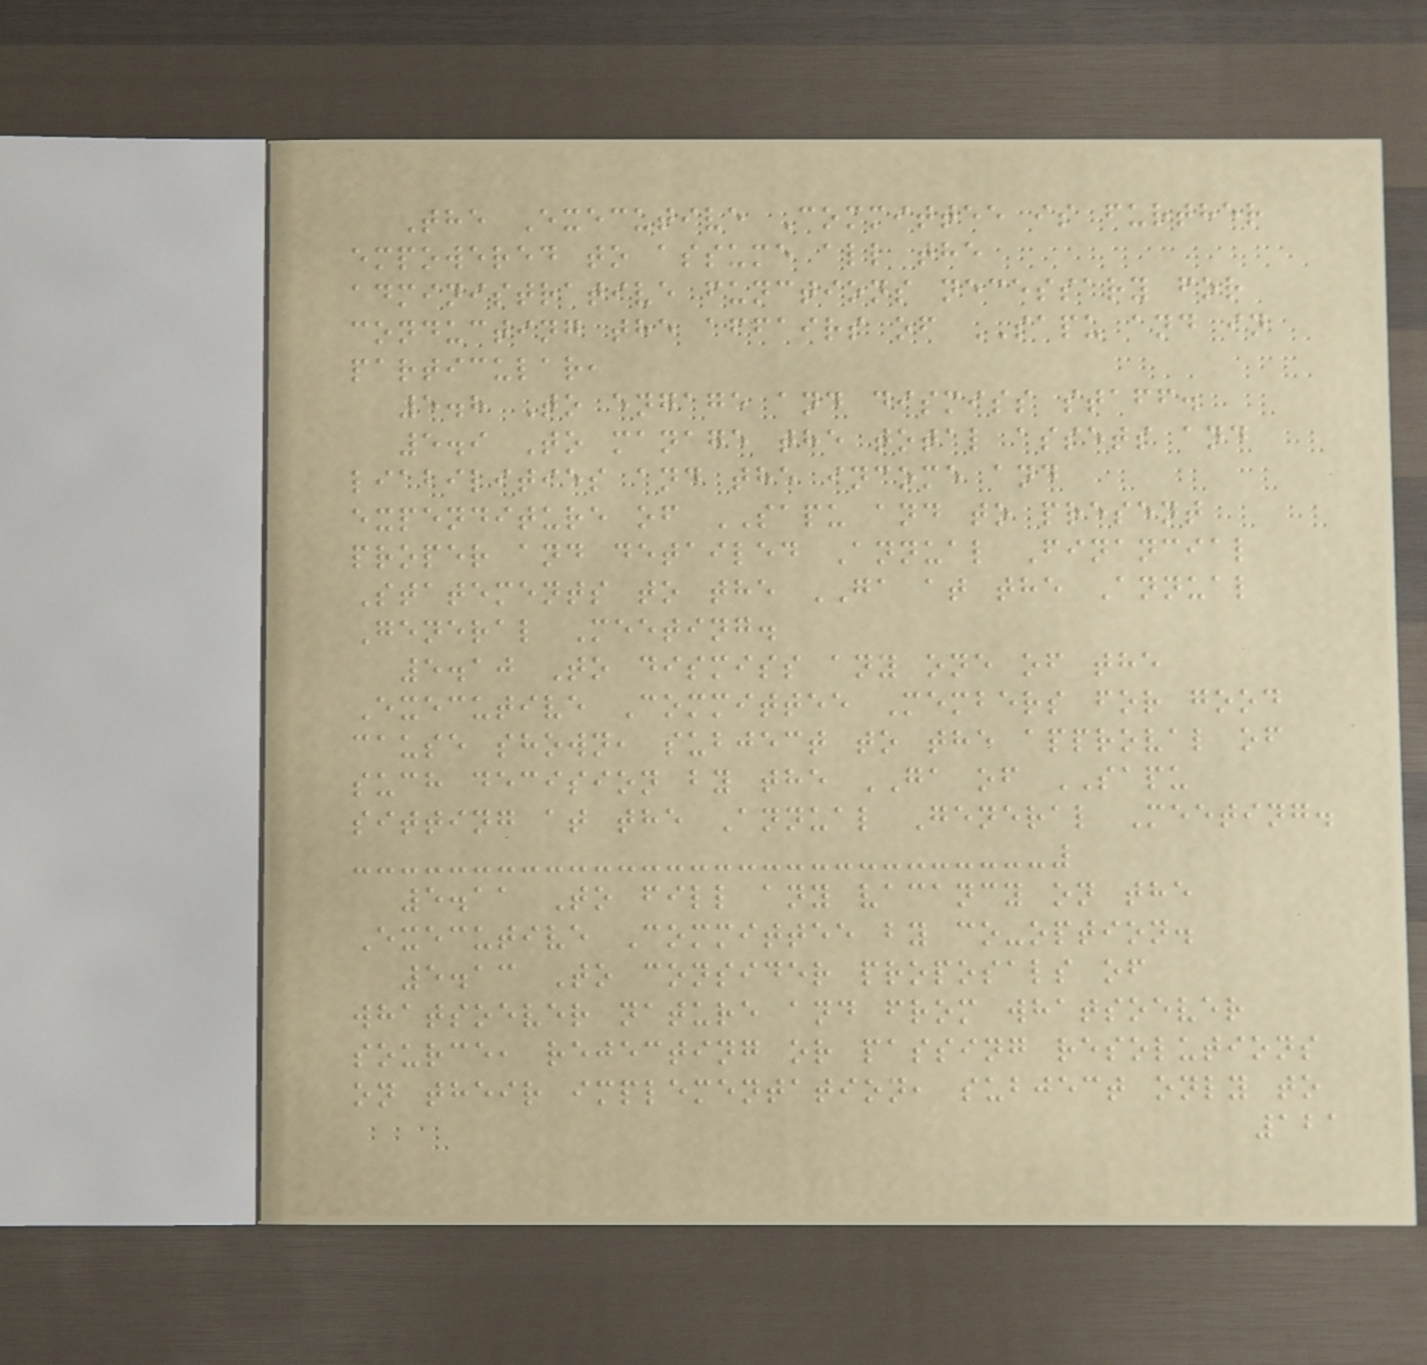The Executive Committee is further
empowered to assume all the
administrative functions necessary for
conducting the affairs of SAPU and in
particular,
5.8 To engage and dismiss staff.
5.9 To manage the total assets and
liabilities and the income and
expenditure of SAPU and to present
proper and detailed Annual Financial
Statements to the GA at the Annual
General Meeting.
5.10 To dismiss any one of the
Executive Committee Members for good
cause shown, subject to the approval of
such decision by the GA of SAPU
sitting at the Annual General Meeting.
5.11 To fill any vacancy on the
Executive Committee by co-option.
5.13 To consider proposals of
whatsoever nature and from whatsoever
source, rejecting or passing resolutions
on their implementation, subject only to
121
